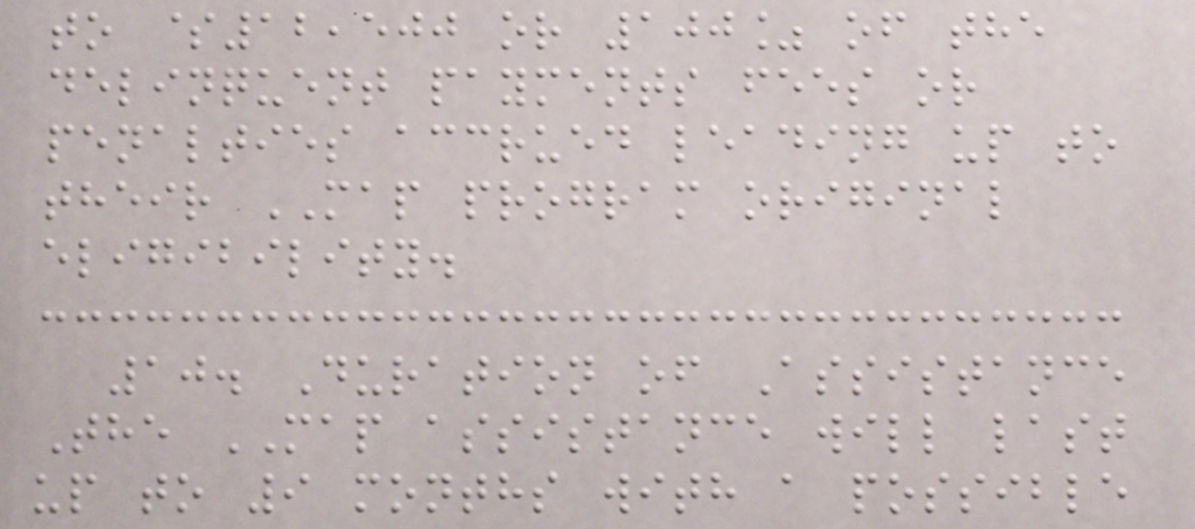to $12,500 or 100% of the
delinquent payments fees or
penalties accrued leading up to
their MAP program original
eligibility.
10. Duration of Assistance
The MAP assistance will last
up to 9 months with a possible
